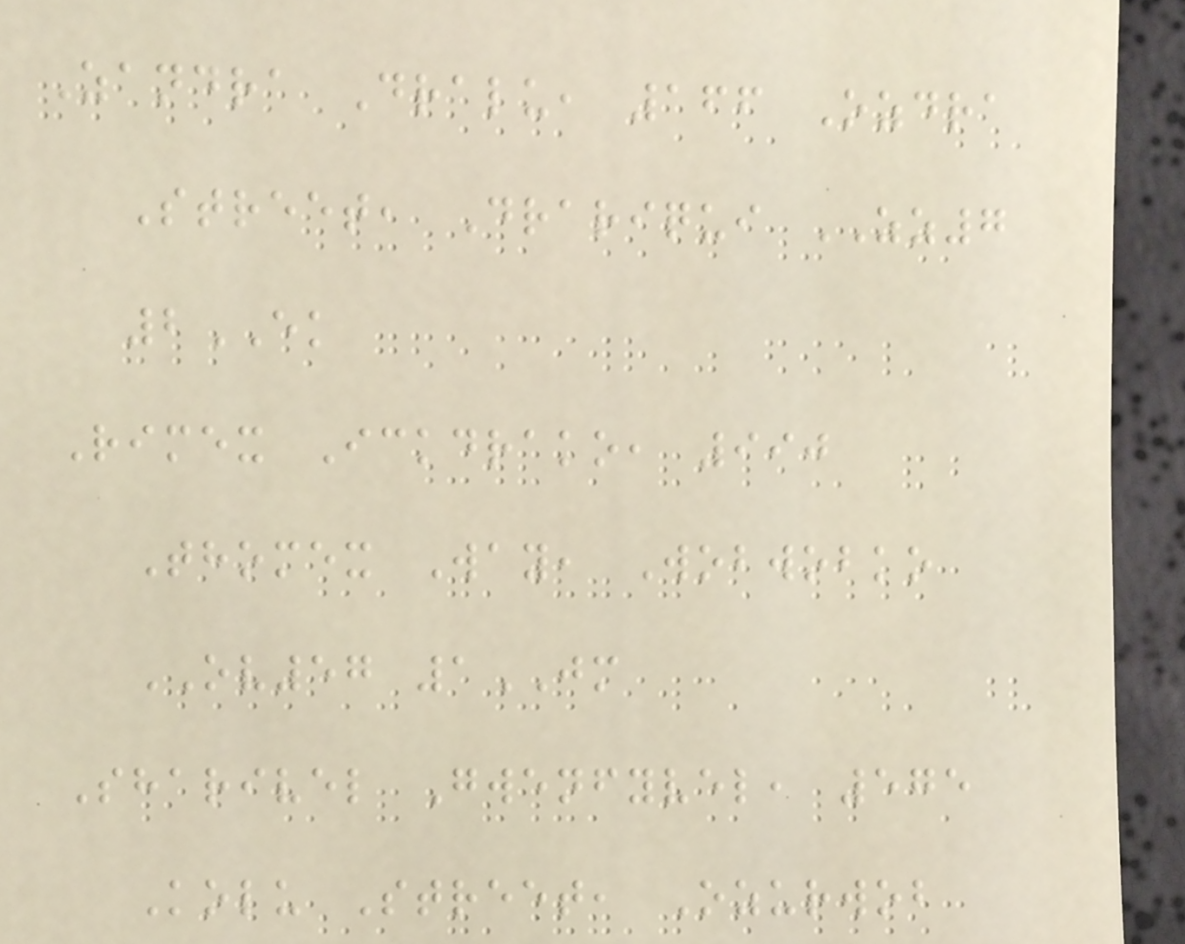Zandra Dralu, 166 Ozdra
Street, Drariqui ZZ7
2EK
Rimex Ickdrako, 990
Thomex Way, Wobwobko
OV57 1JM
Sharivel Gwenfyvel, 575
Kolu Street, Ozurwob
